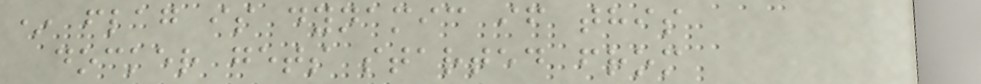* flag is dynamic if this
docker gets started from
